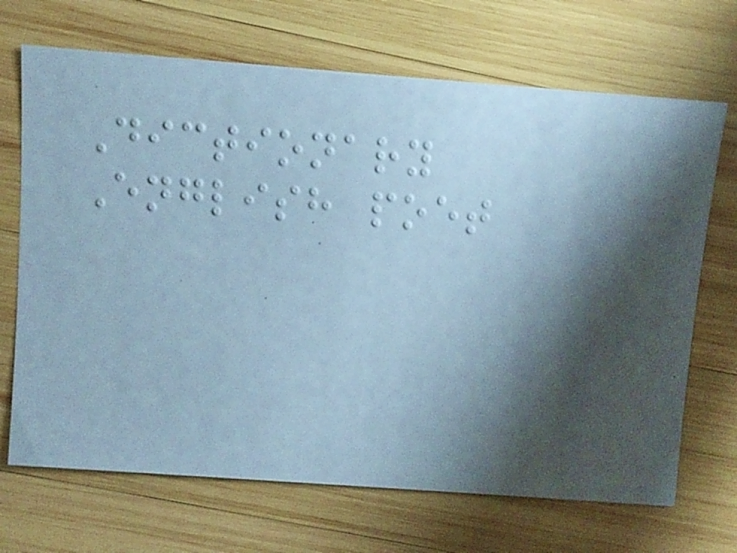Dictionary
English poet
